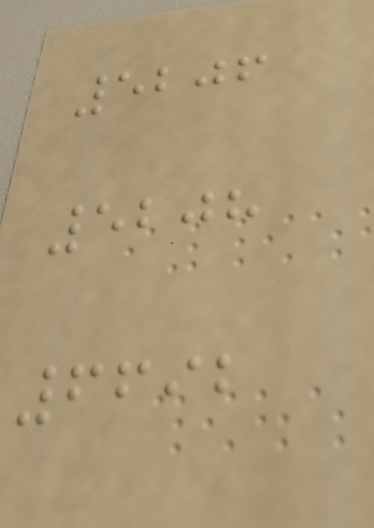5206
5208
6692
